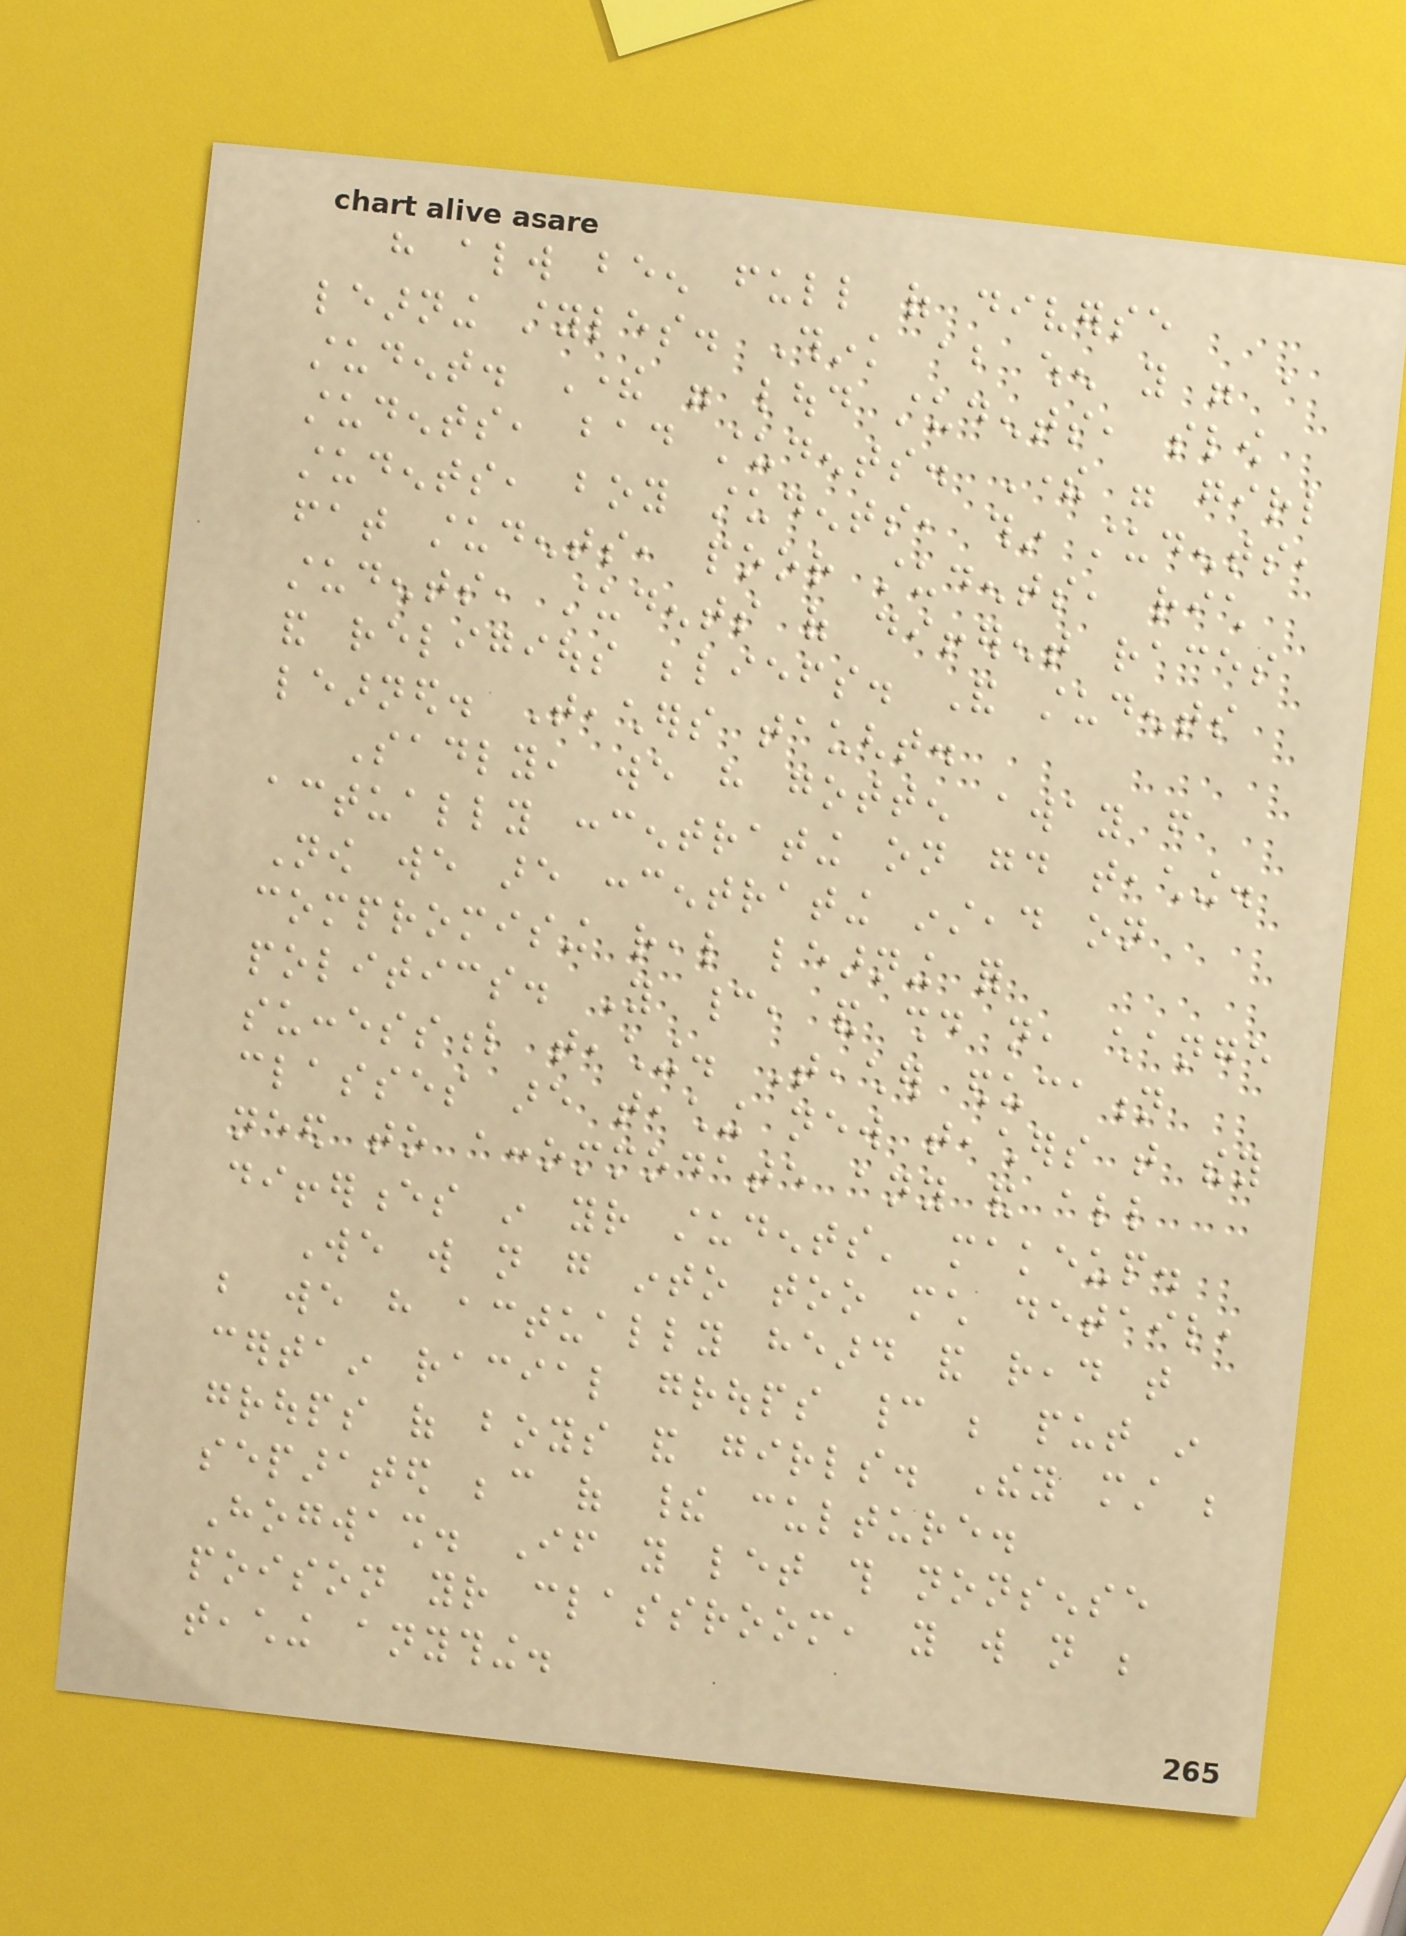have always been full of diverse
learning styles. Think about when you were a
student. There were loud students, slow
students, bad students. There were girl
students, boy students, thin students,
fat students, poor students, rich
students, students of different races
and religious beliefs. And students
learned. Teachers taught.
Sadly, we have gotten away from
actually concentrating on good teaching.
Now we are concentrating instead on
compromising real learning for
politics. You cannot, and should not, change
successful teaching. Teacher education
classes are teaching new teachers that they
need to accommodate any and all
differences in your students' makeup.
We will not go into too much detail,
but we have actually heard and read that
certain racial groups cannot be put in
groups of boys and girls. They must be
separated because of their culture.
Hogwash. If you let this nonsense
poison your classroom, you will not be
teaching anything.
